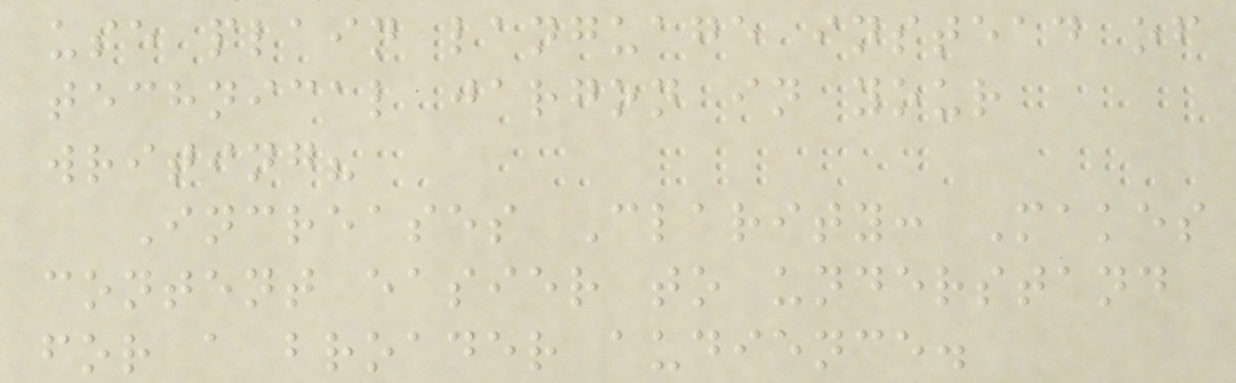use plain language instead of
technical jargon in your
writing?
Increases Clarity: Makes
content easier to understand
for a broader audience.
